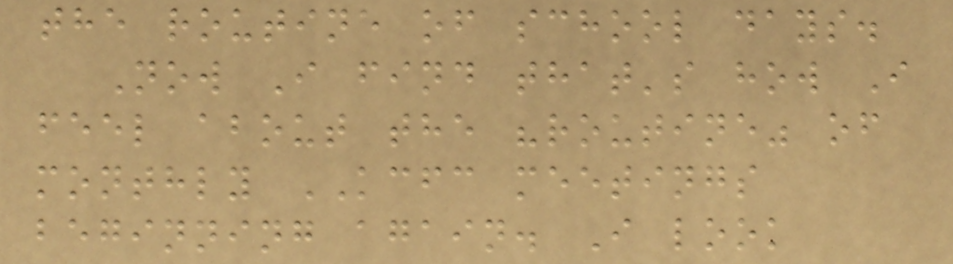the routine of school days.
Now I find that's how I
feel about the "routine" of
monthly KCFC meetings
beginning again. I look
